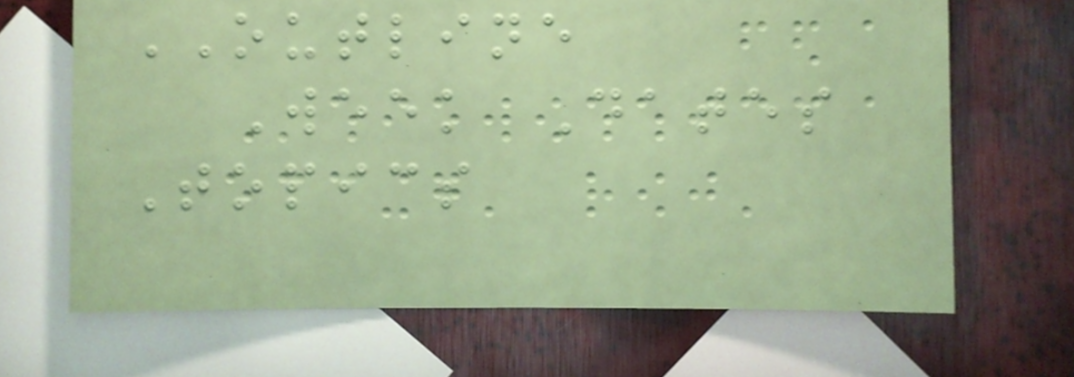OUTLINE
Week Dates
Topics
